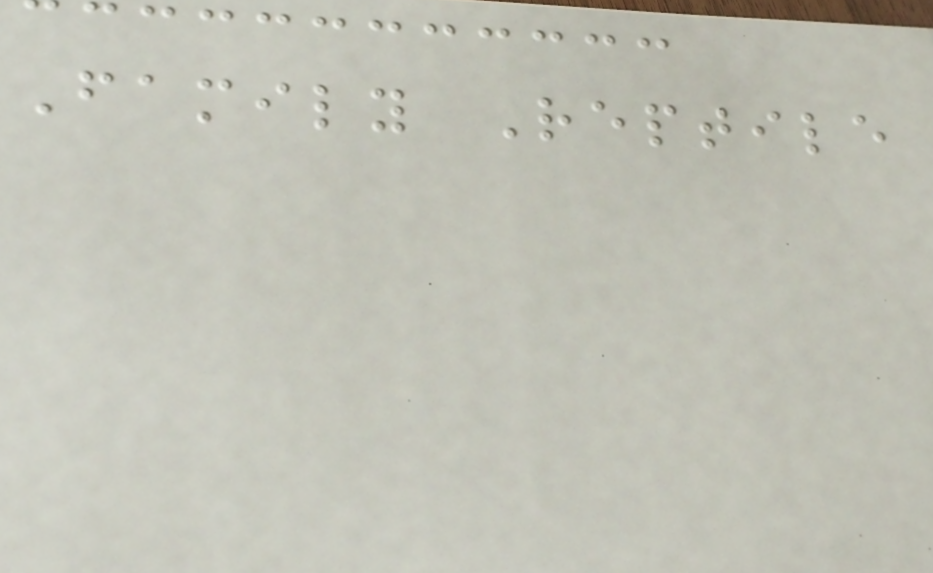Family Reptile
